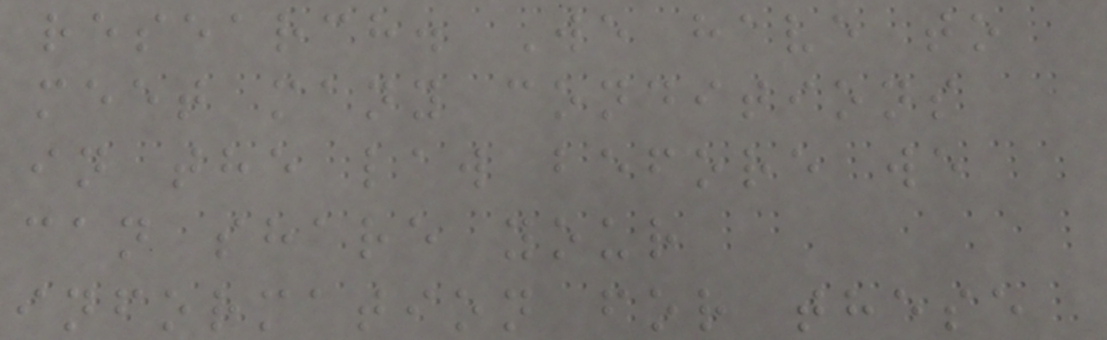research. We have to
meet many conditions
in the law before we
can share your
information for these
